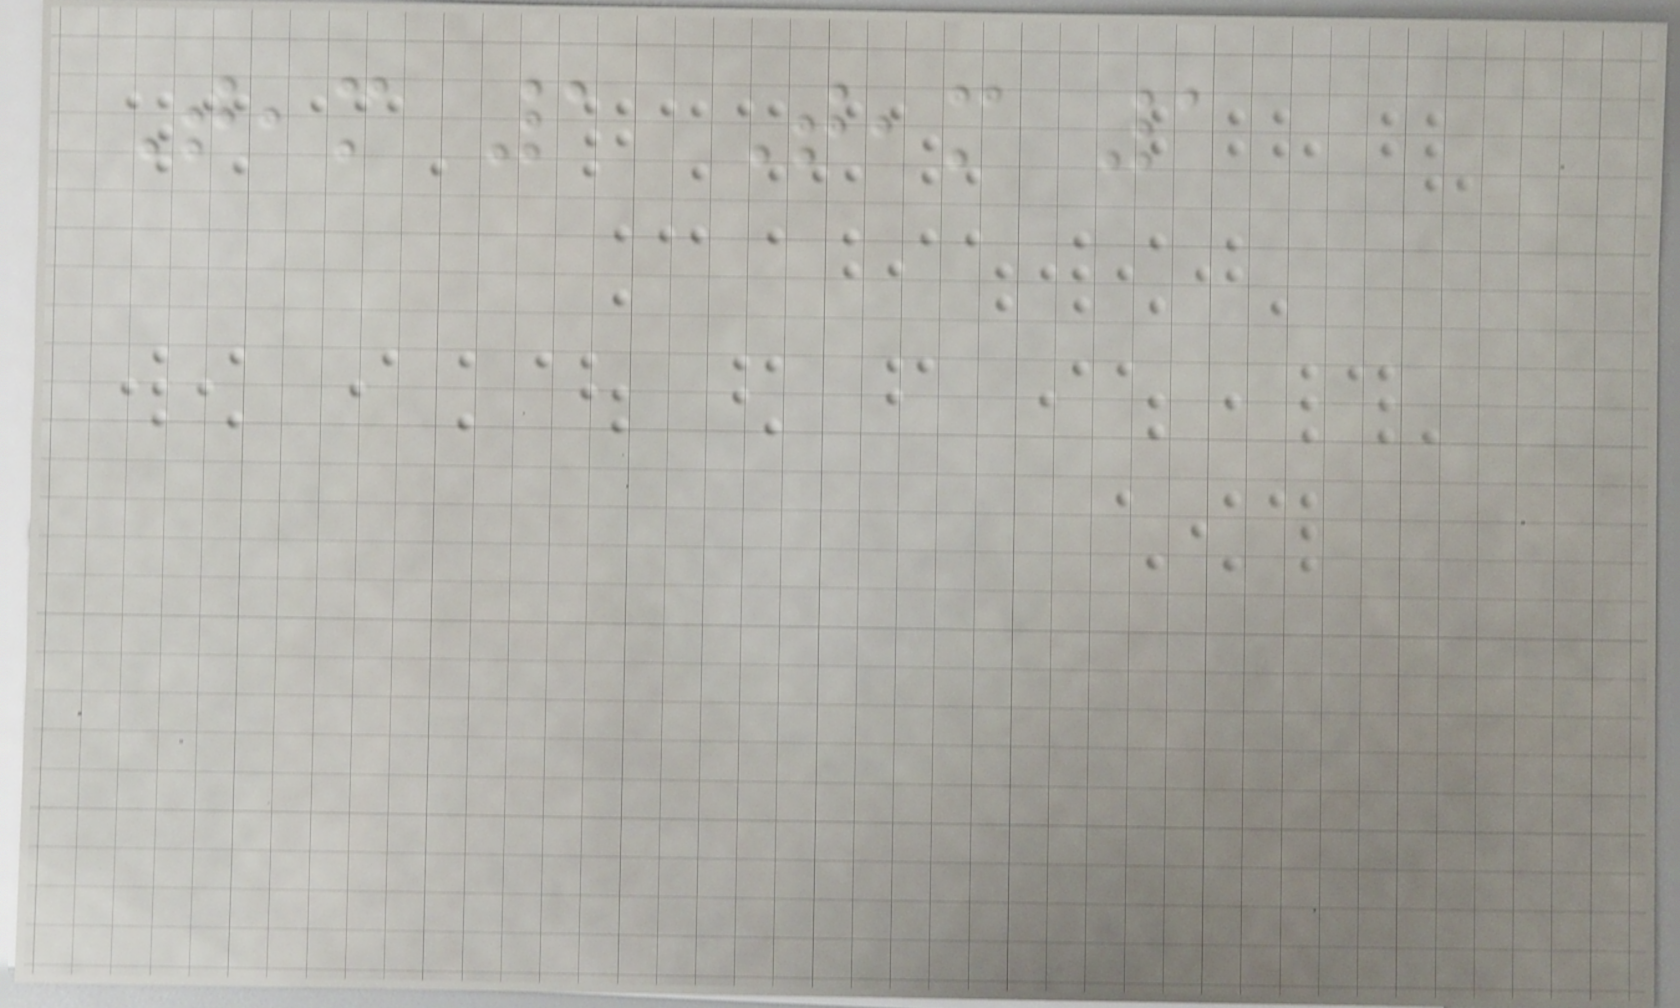Team 1 Team 1
